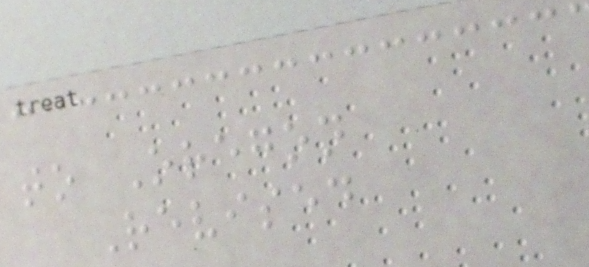to Oregon
Revised
